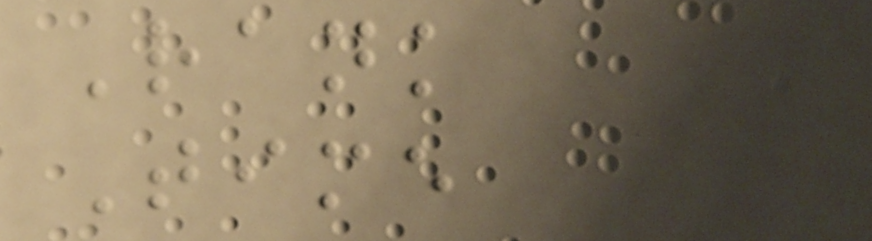Rank
Time
